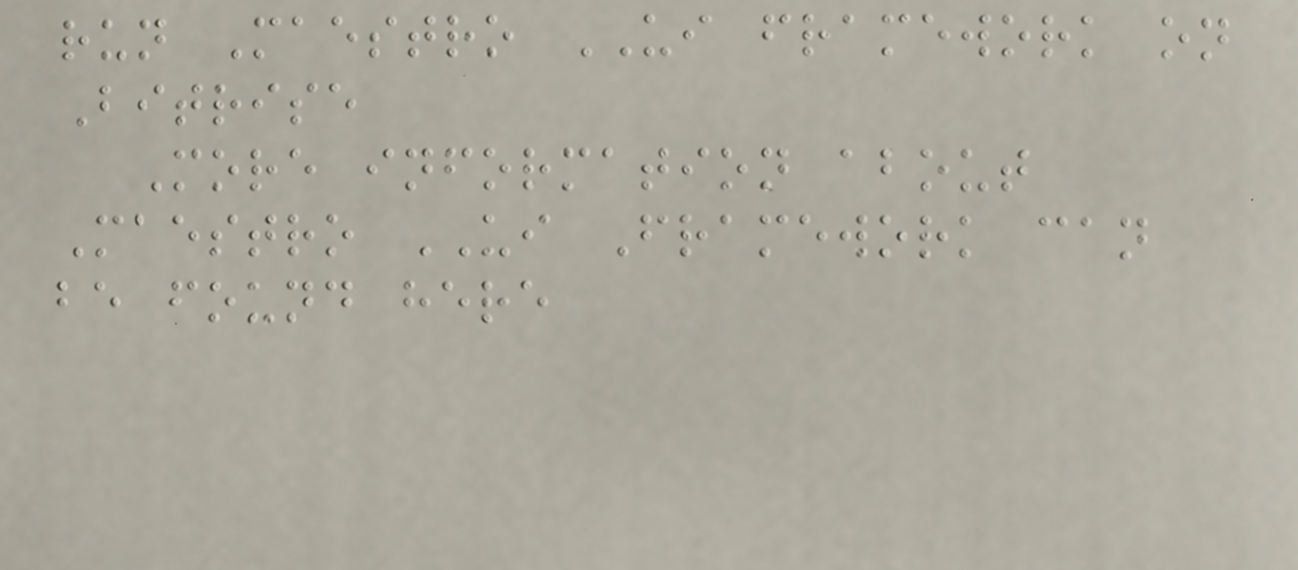run Maestro UI framework on
Bitrise
More information about
Maestro UI Framework can
be found here
